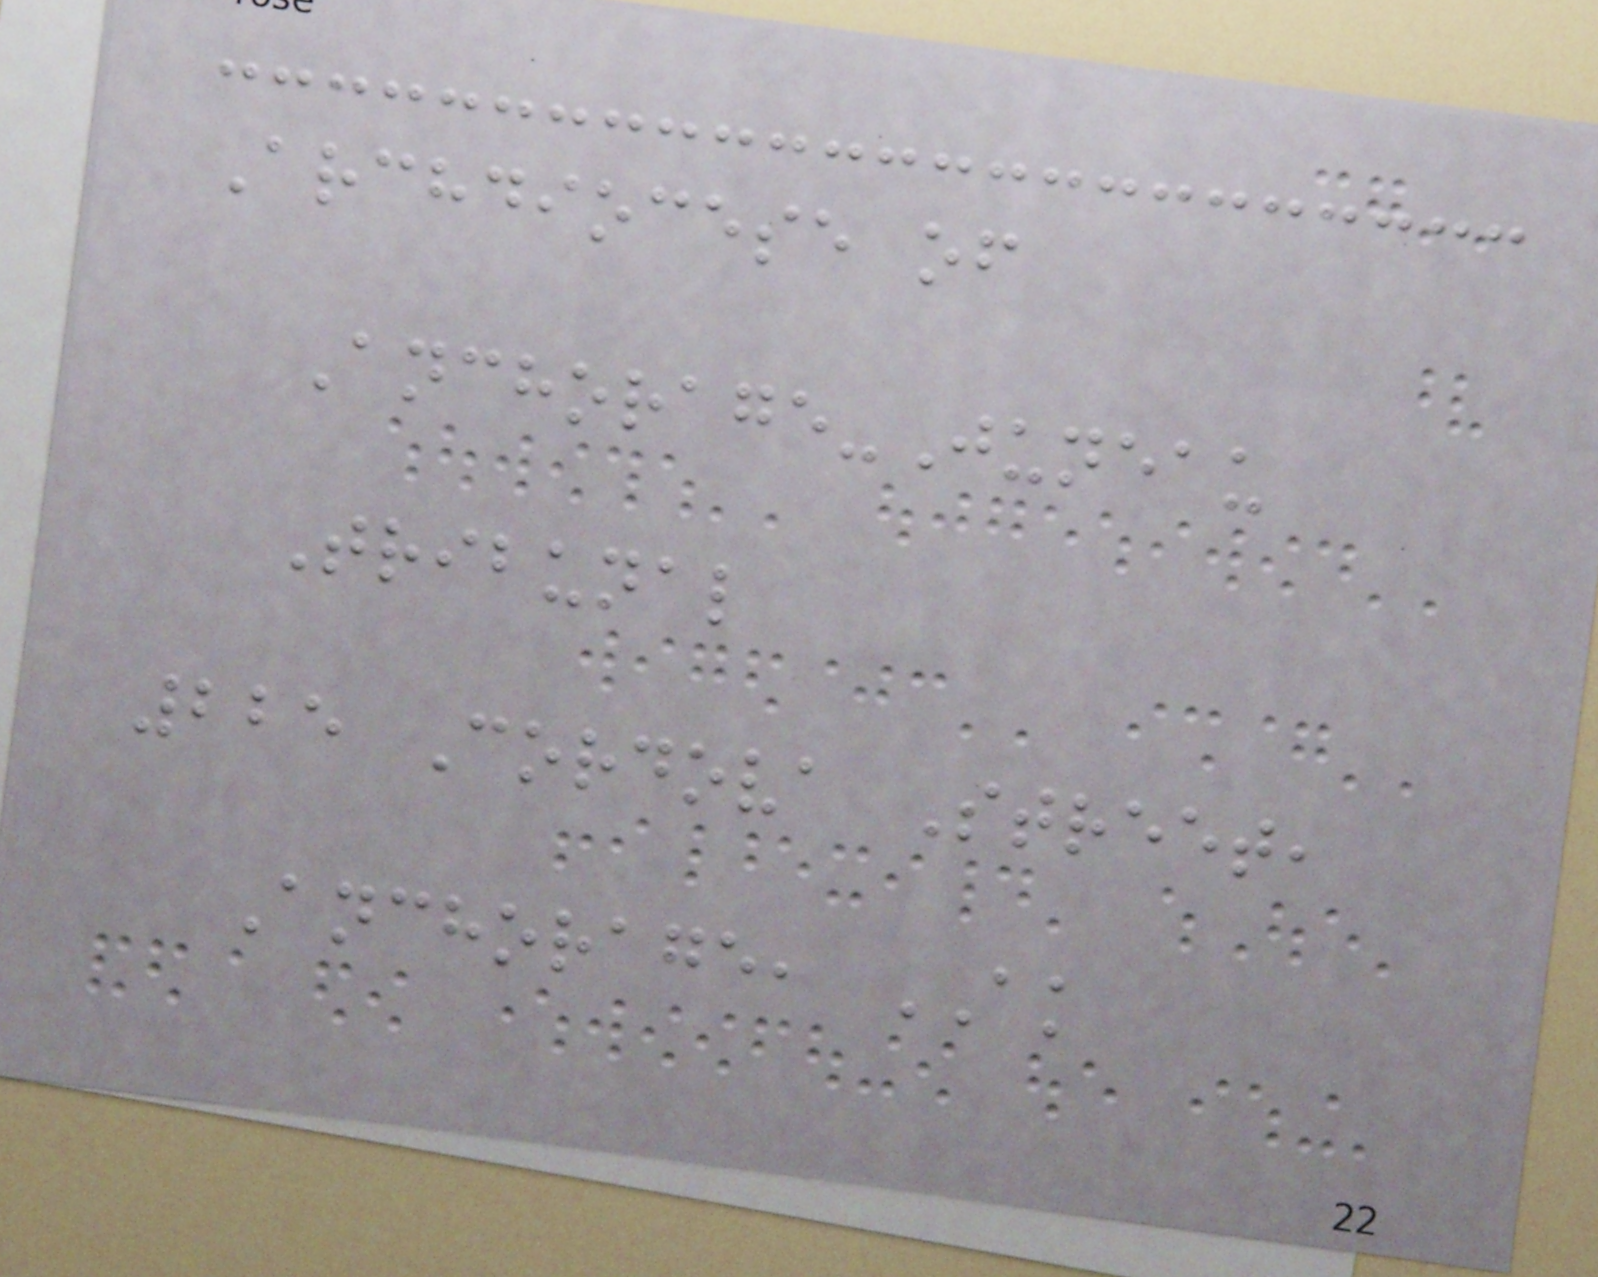Archdiocese of
Anchorage-Juneau
Tribunal
225 Cordova Street,
Anchorage, AK
